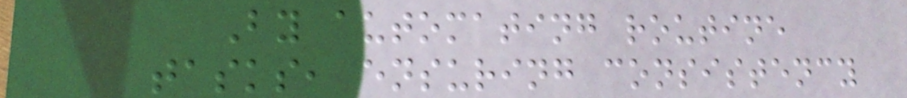By automating routine
tasks, ensuring consistency
